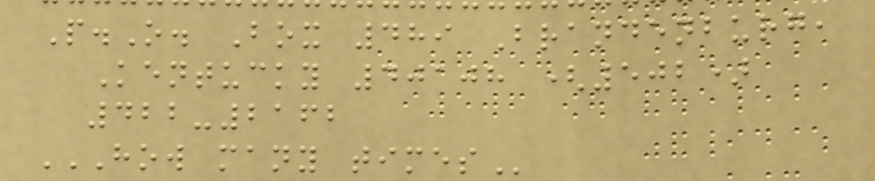P.O. Box 489 Brandenburg,
Kentucky 40108 (502)
422-2162
HOW MANY TIMES
